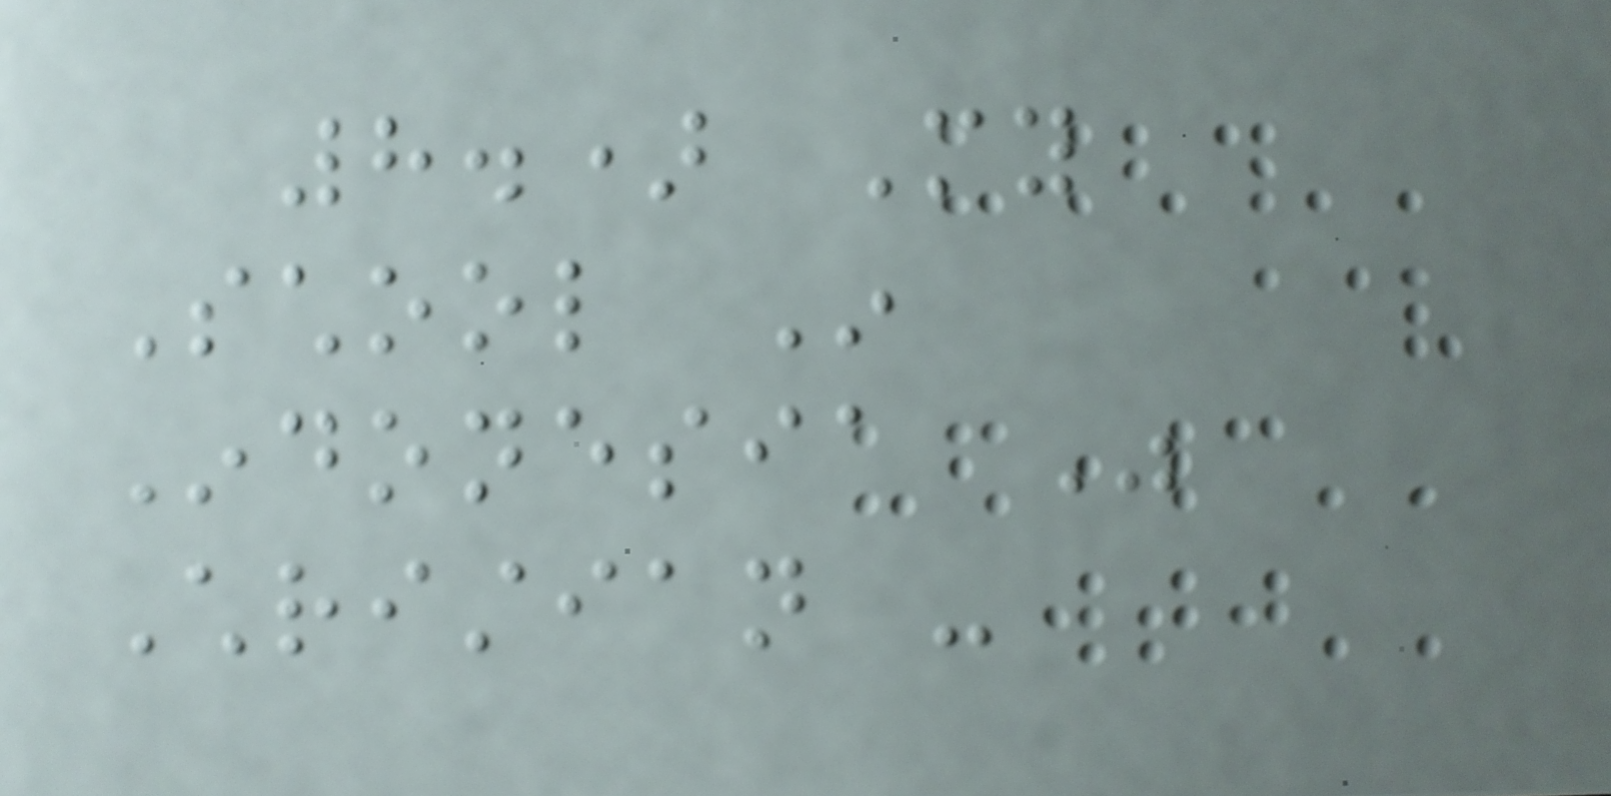8.) My
School In
Indonesia Was
Christian -
